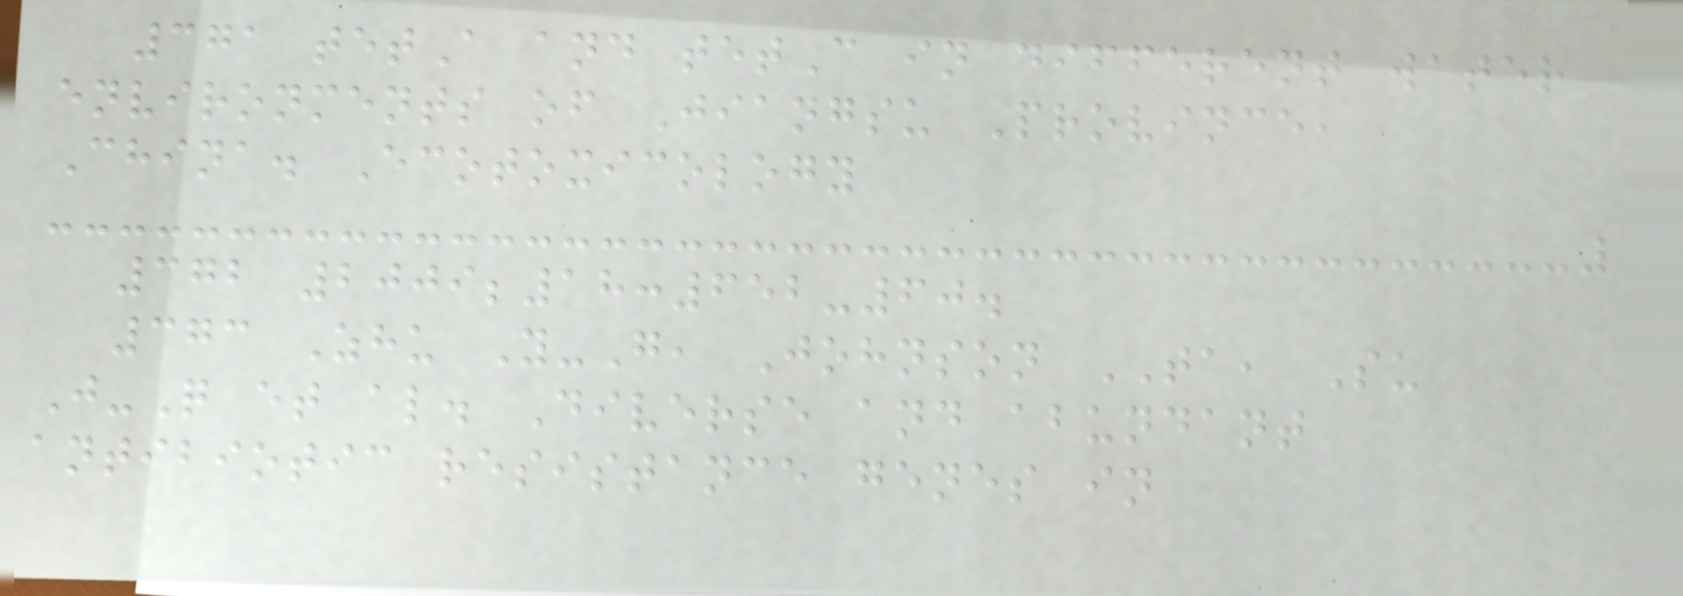371 tetA and tetC in different water
environments of Jiangsu Province,
China. Ecotoxicology
372 2009;18:652-60.
373 Zhu Y-G, Johnson TA, Su
J-Q et al. Diverse and abundant
antibiotic resistance genes in
